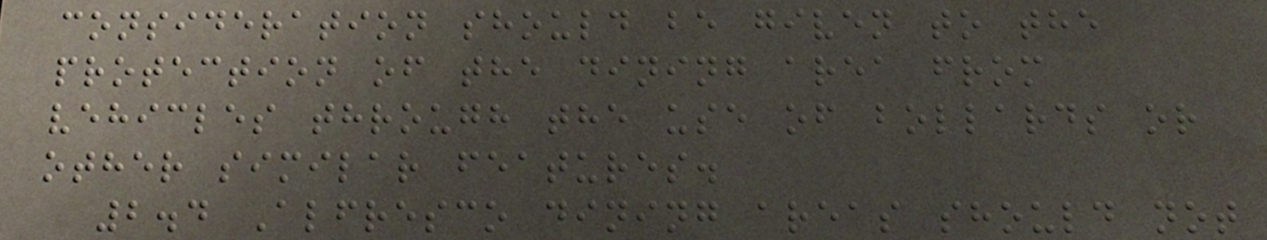consideration should be given to the
protection of the dining area from
vehicles through the use of bollards or
other similar features.
2.4 Alfresco dining areas should not
